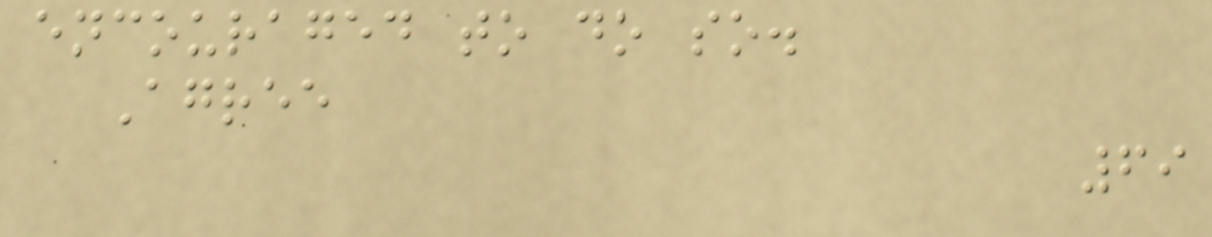encouraged to do so.
Agree
69
